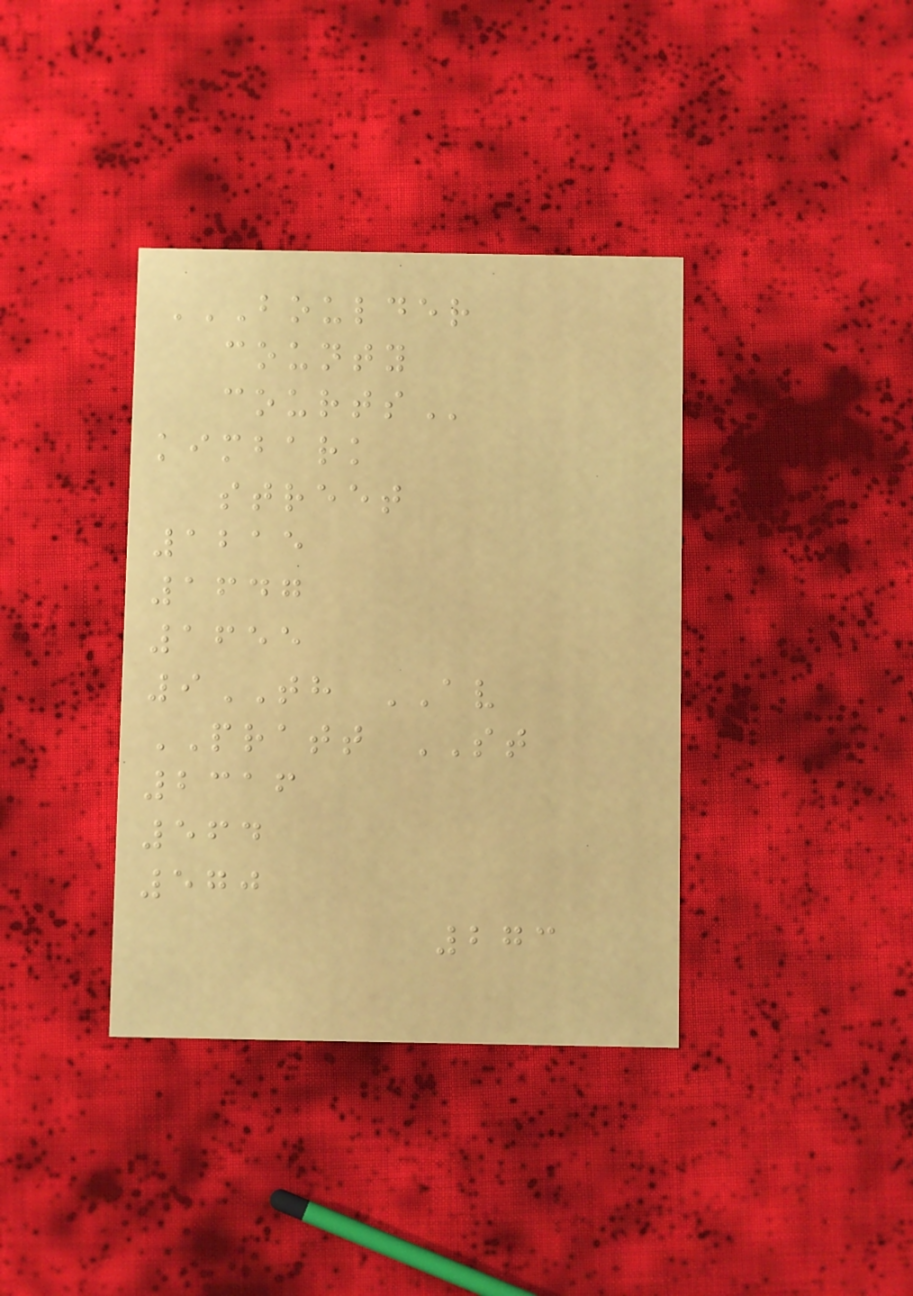BOULDER
COUNTY
COURTS
kimbark
street
1215
1647
1655
9TH AV
PRATT ST
2316
564
570
273
